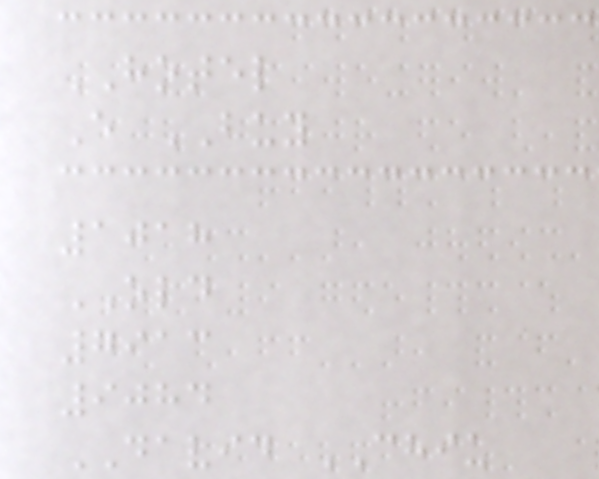HOTEL
E BUY
1018
OLD
7913
9084
DAVID CHIU
